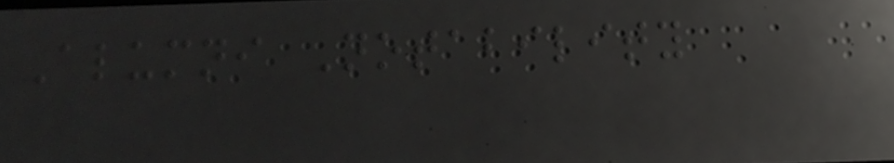Alumni Notability
